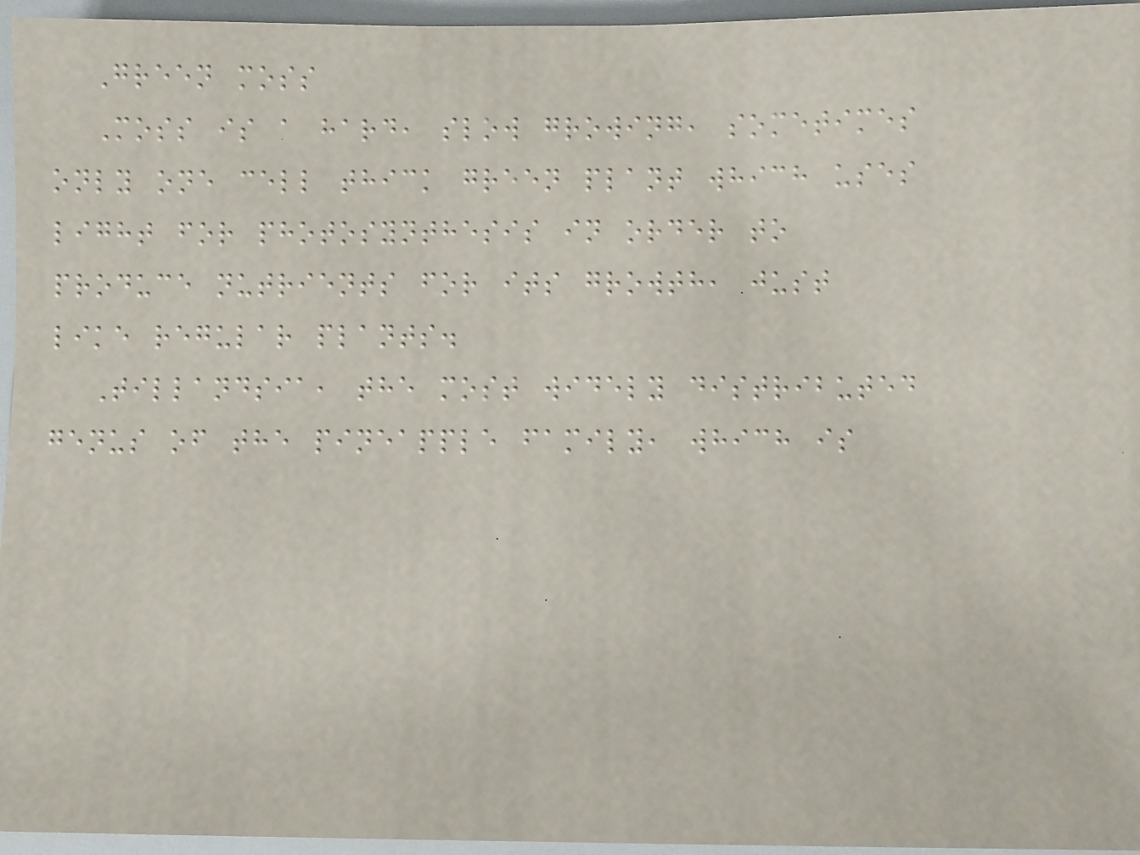Green moss
Moss is a hard, slow growing, sometimes
only one cell thick green plant which uses
light for photosynthesis in order to
produce nutrients for its growth, just
like regular plants.
Tillandsia, the most widely distributed
genus of the pineapple family, which is
